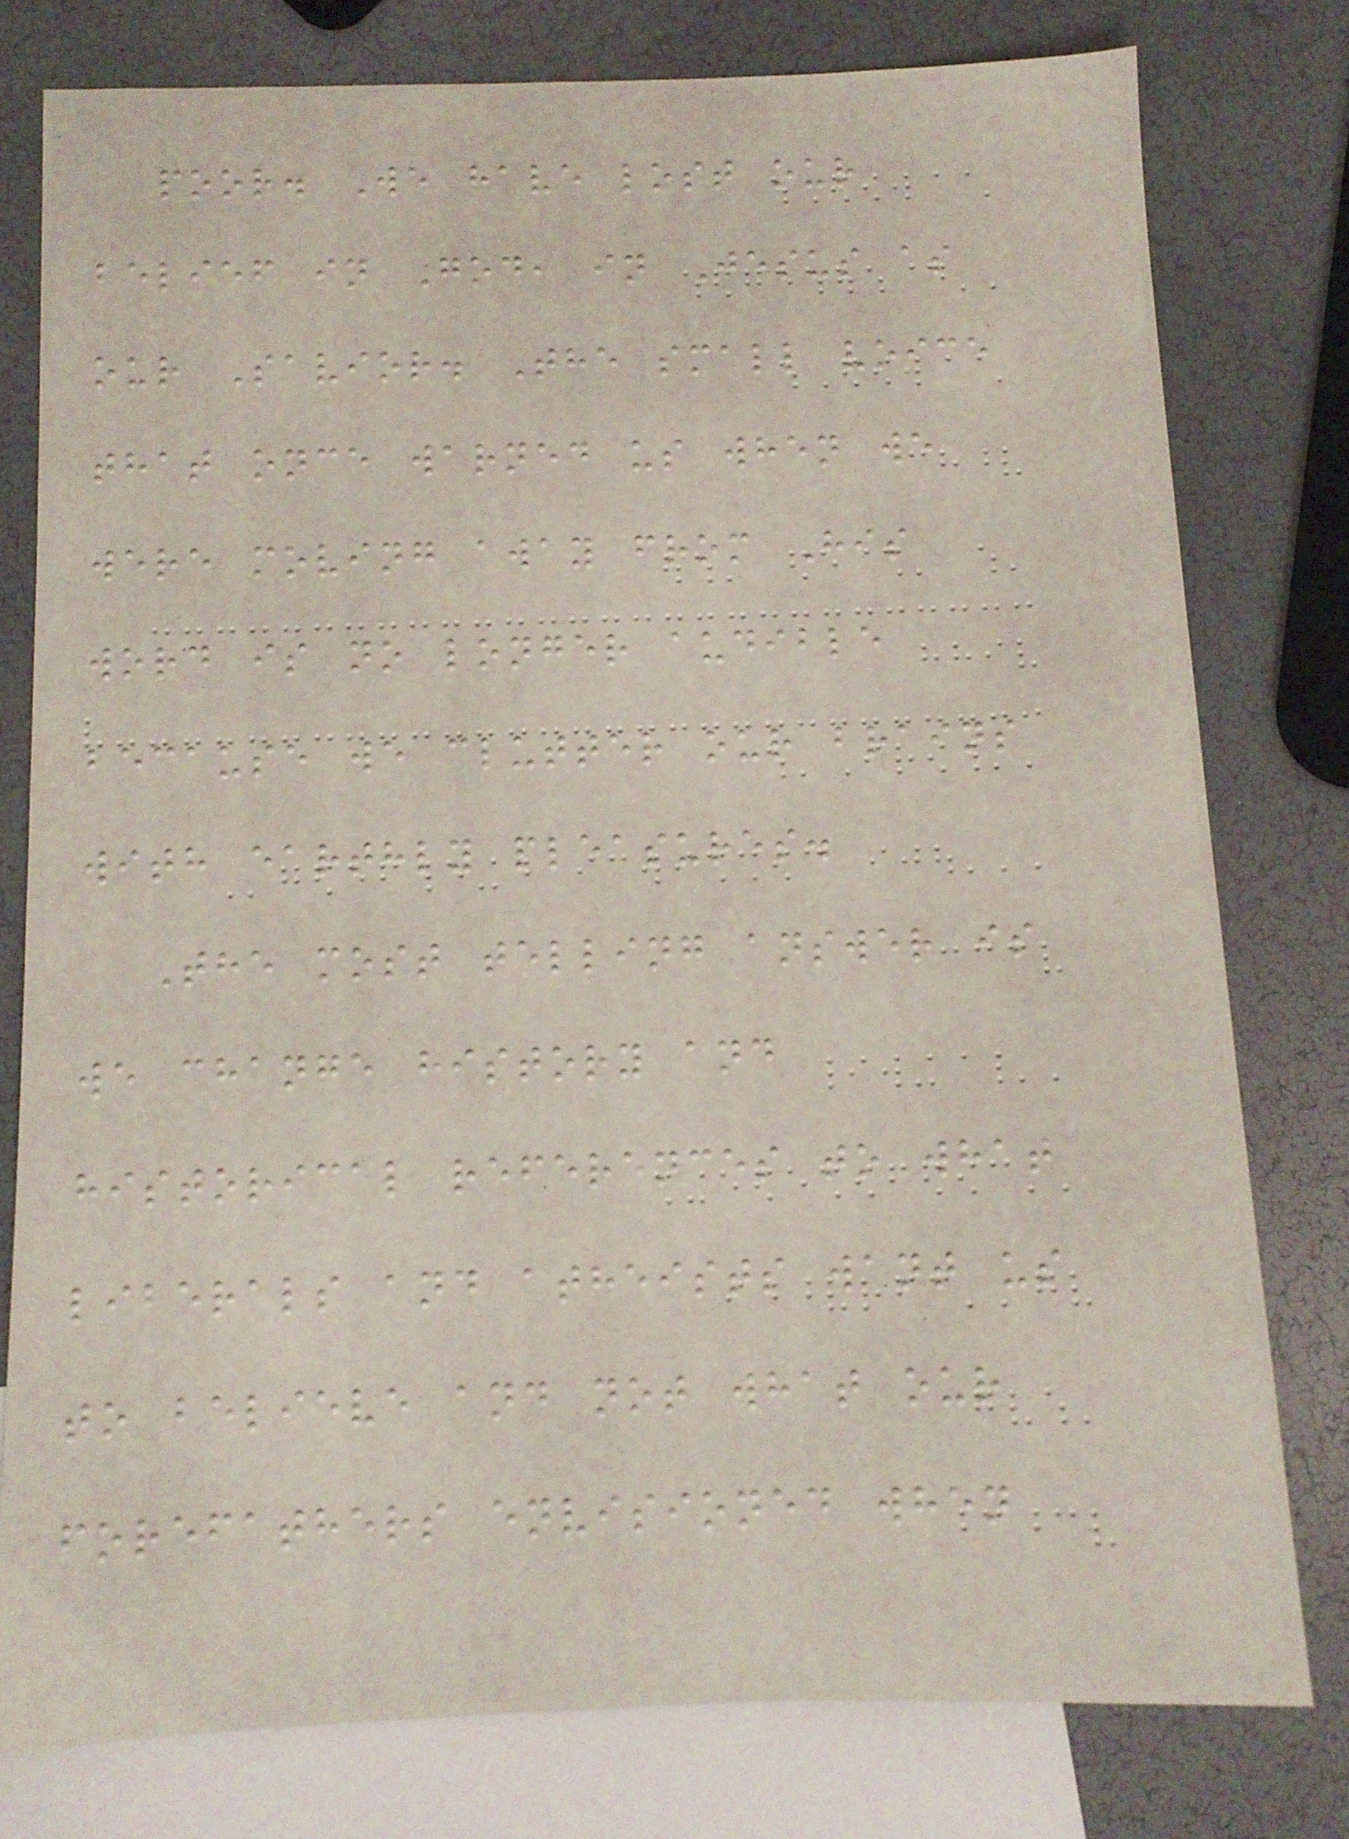poor. We have lost our
belief in God, in Jesus as
our Savior. The small voice
that once warned us when we
were moving away from His
word is no longer audible
because we clutter our brains
with earthly pleasures.
The most telling answer is
we change history and
historical references to what
liberals and atheists want us
to believe and not what our
forefathers envisioned when
